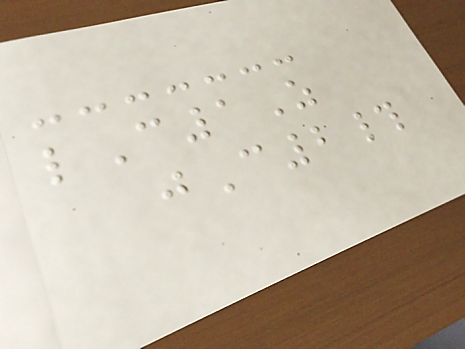lC1Z
jC2#
